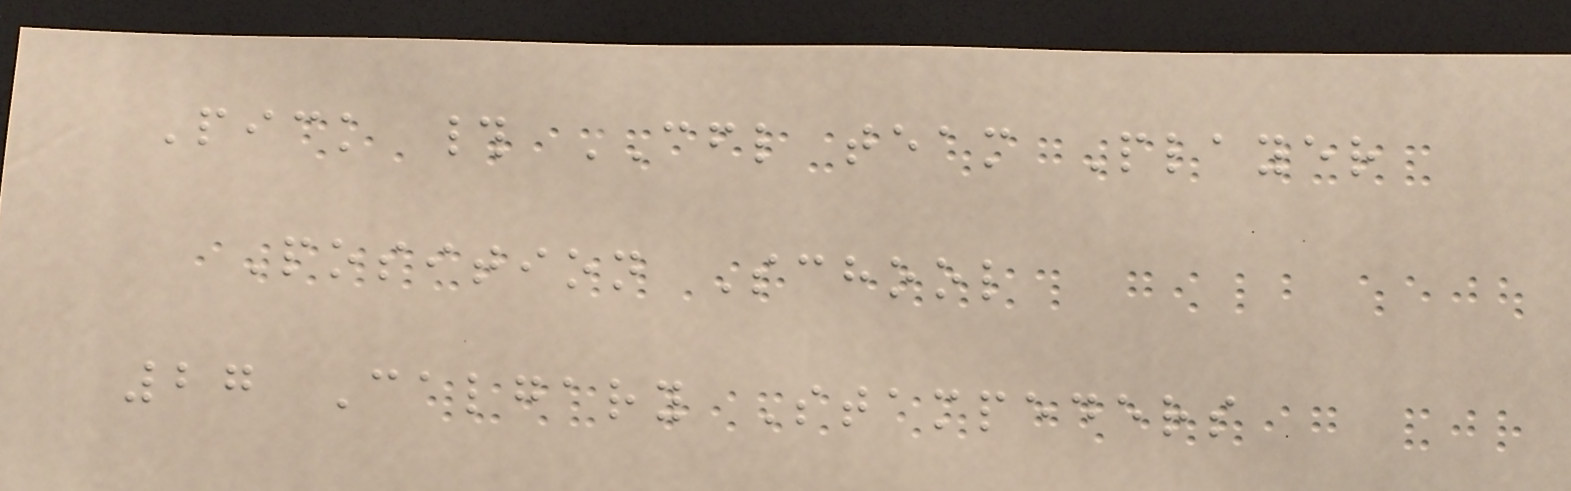Pick # CFL team Player
Position School
27 Calgary Stampeders
